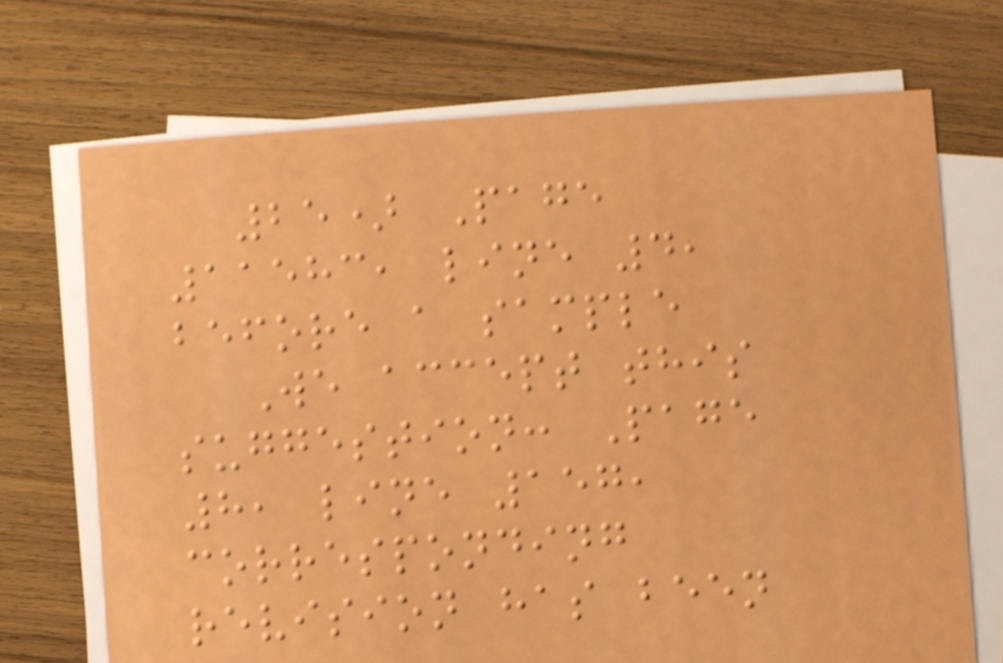25) Page
11583, line 4,
before a sample
We accept this
suggestion: Page
8, line 157,
corresponding
revision has been
